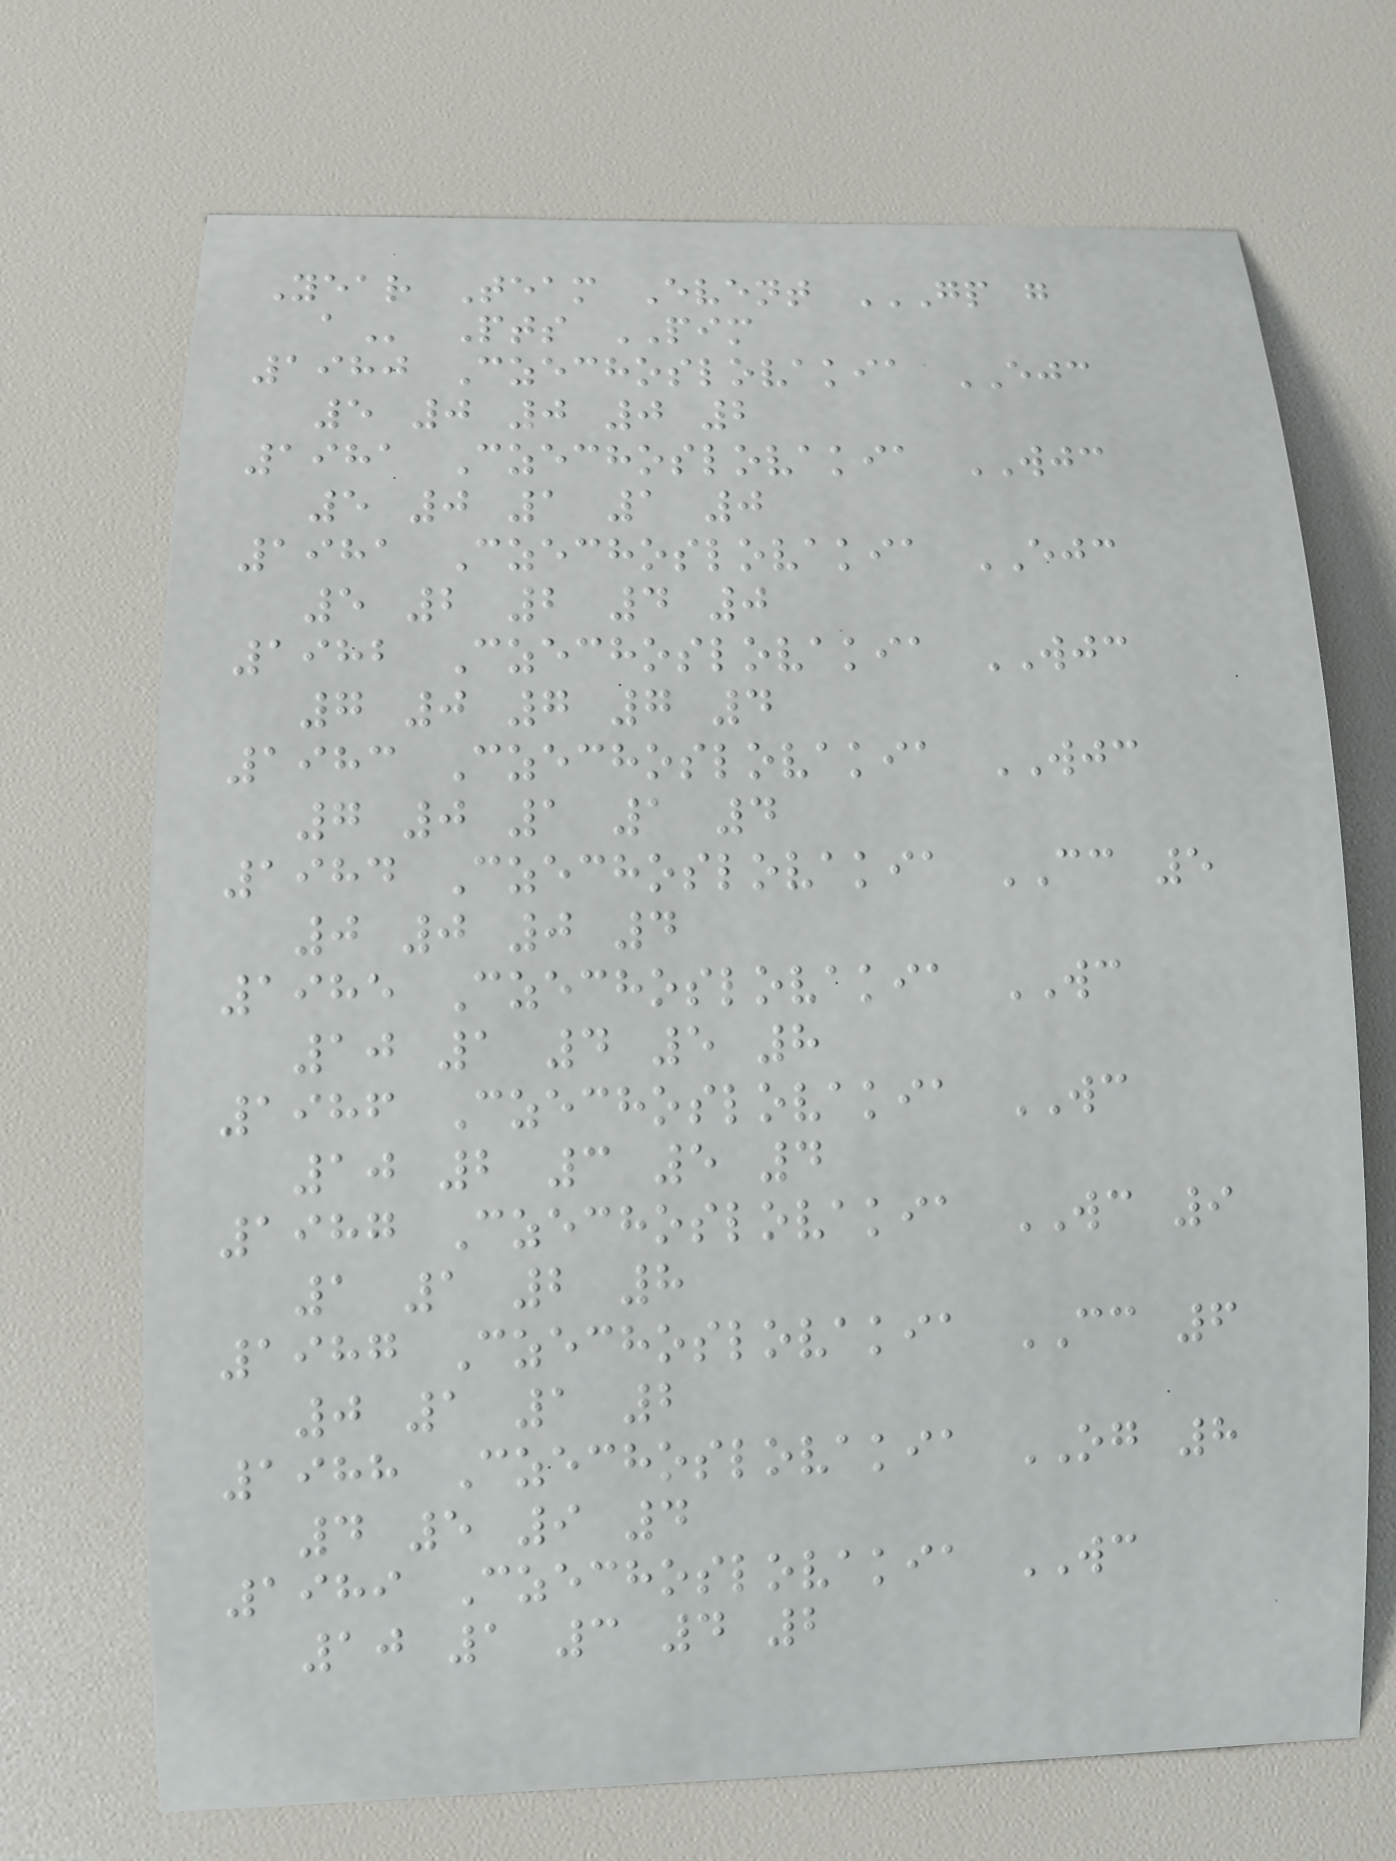Year Team Event GP G
A Pts PIM
1980 Czechoslovakia EJC
5 0 0 0 2
1981 Czechoslovakia WJC
5 0 1 1 0
1981 Czechoslovakia EJC
5 2 2 4 0
1982 Czechoslovakia WJC
7 0 7 7 4
1983 Czechoslovakia WJC
7 0 1 1 4
1984 Czechoslovakia CC 5
0 0 0 4
1985 Czechoslovakia WC
10 1 4 5 8
1986 Czechoslovakia WC
10 2 3 5 4
1987 Czechoslovakia WC 9
1 1 2 8
1987 Czechoslovakia CC 6
0 1 1 2
1988 Czechoslovakia OG 8
4 5 9 4
1989 Czechoslovakia WC
10 1 3 4 2
